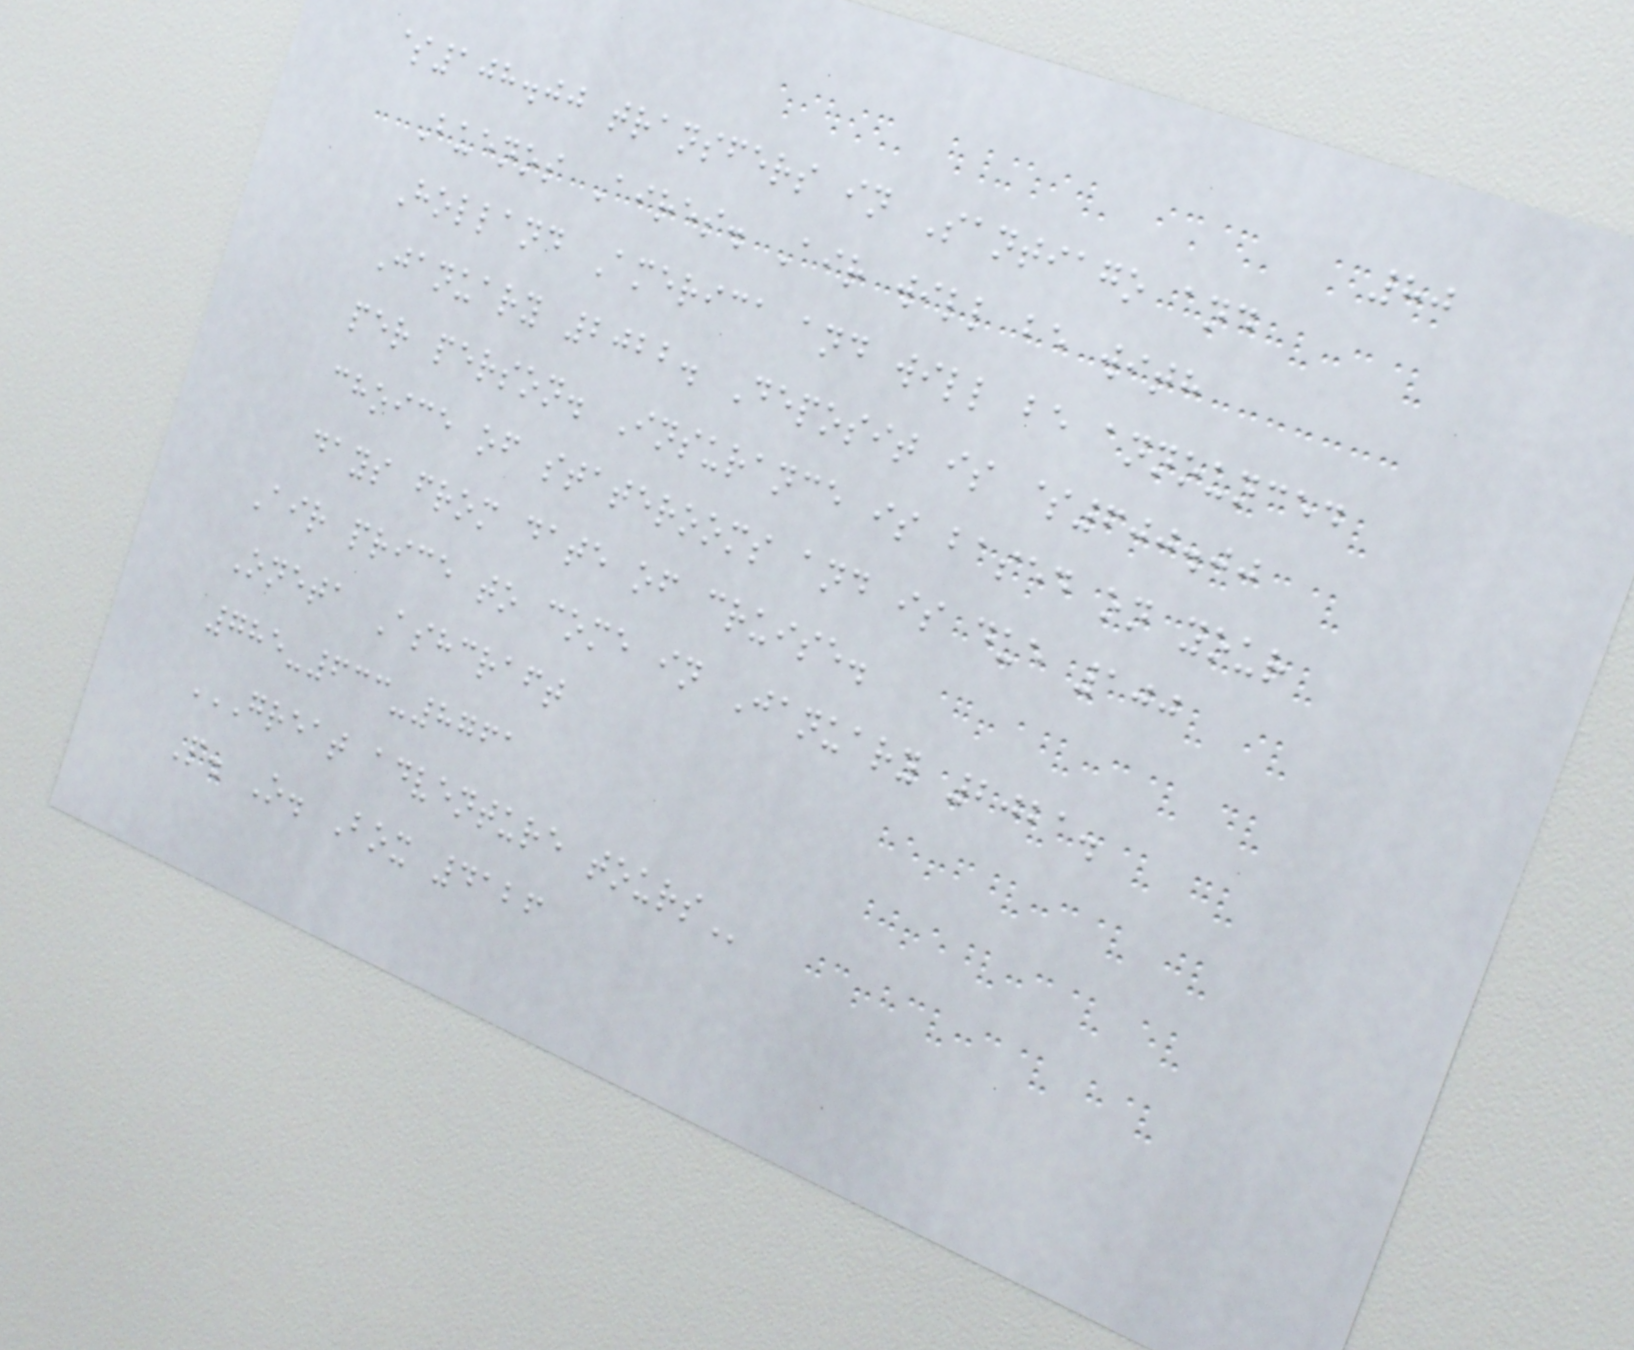80
$108.00 transfers in Santiago and
Buenos Aires. Air will be with
Holland America and will be announced
January 2022. Deposit is $600.00
per person. Insurance is based on your
choice of staterooms and is due 100
days from date of cruise.
Air price to come in January 2021.
Oneta Ashcraft
785-633-8761
GREAT ADVENTURE TOURS
P. O. Box 4126
